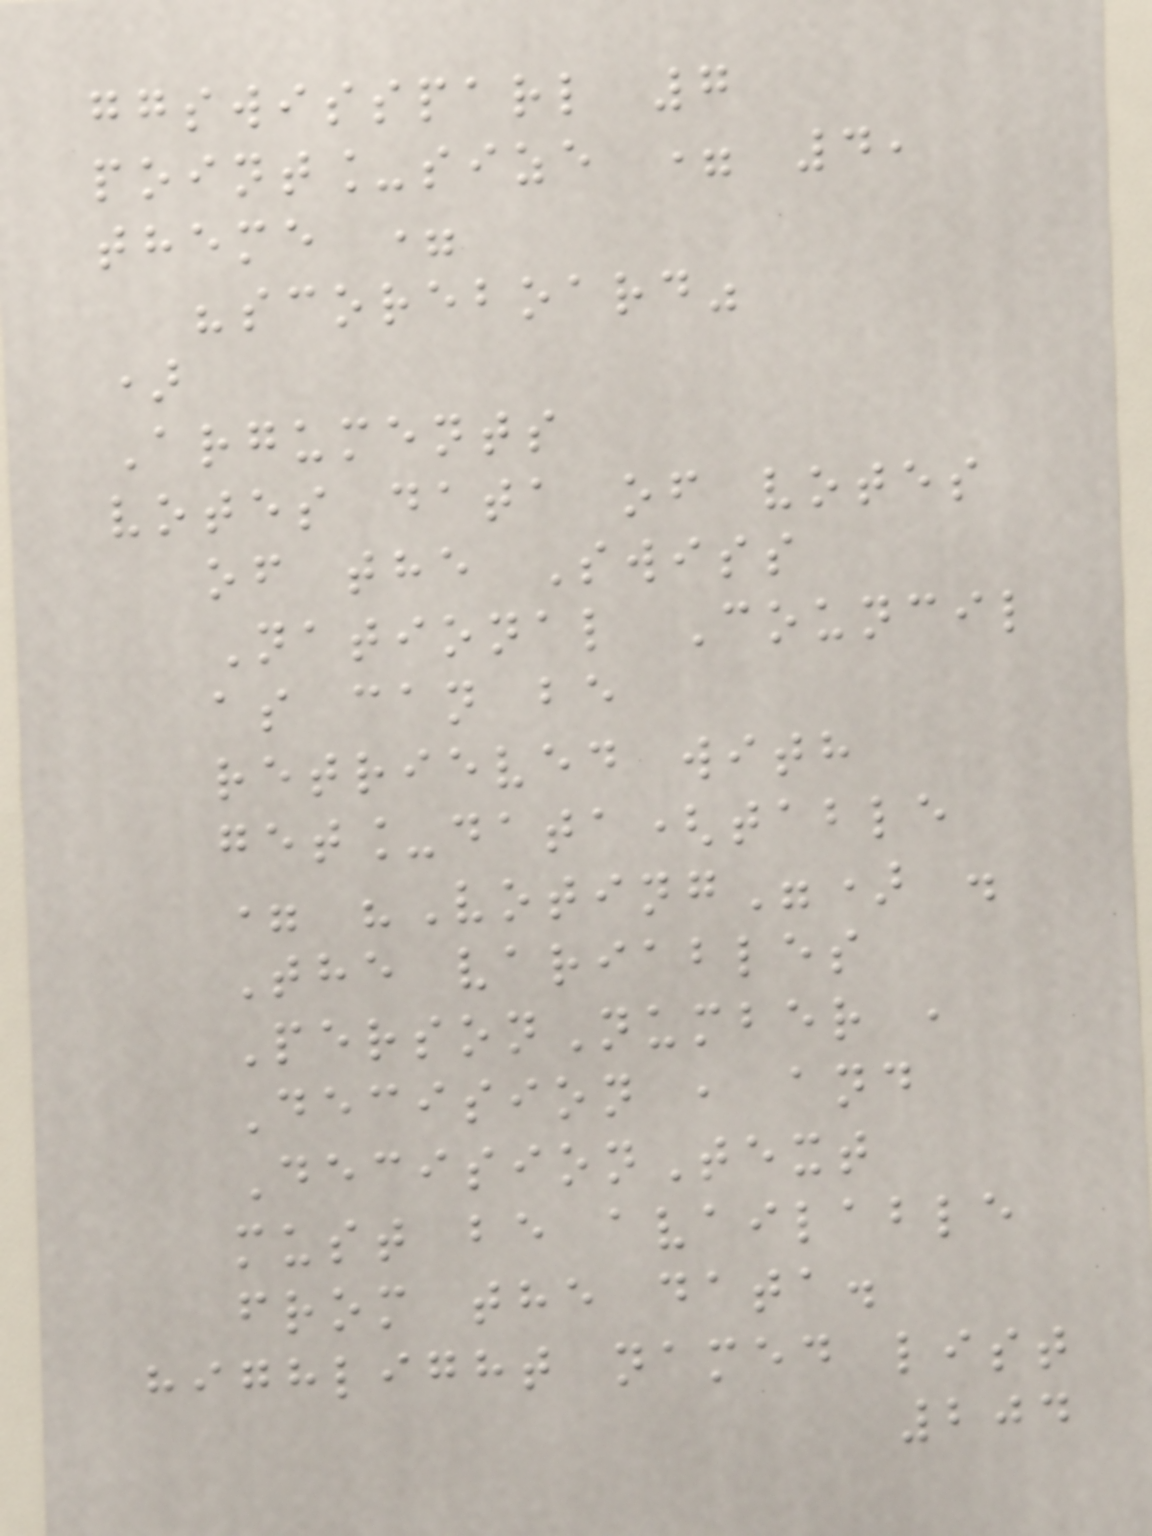ggswissparl 7
point_size = 4,
theme =
"scoreboard"
)
Arguments
votes data of votes
of the Swiss
National Council
as can be
retrieved with
get_data(table
= "Voting") .
The variables
PersonNumber ,
Decision , and
DecisionText
must be available
from the data.
highlight named list
204
